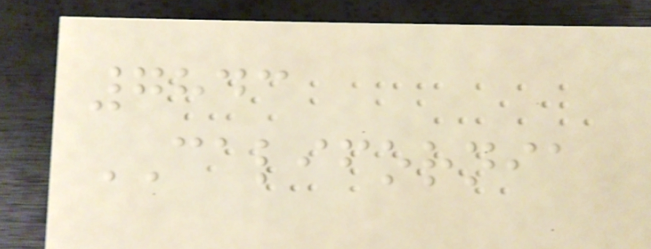7843
CALIFORNIA
